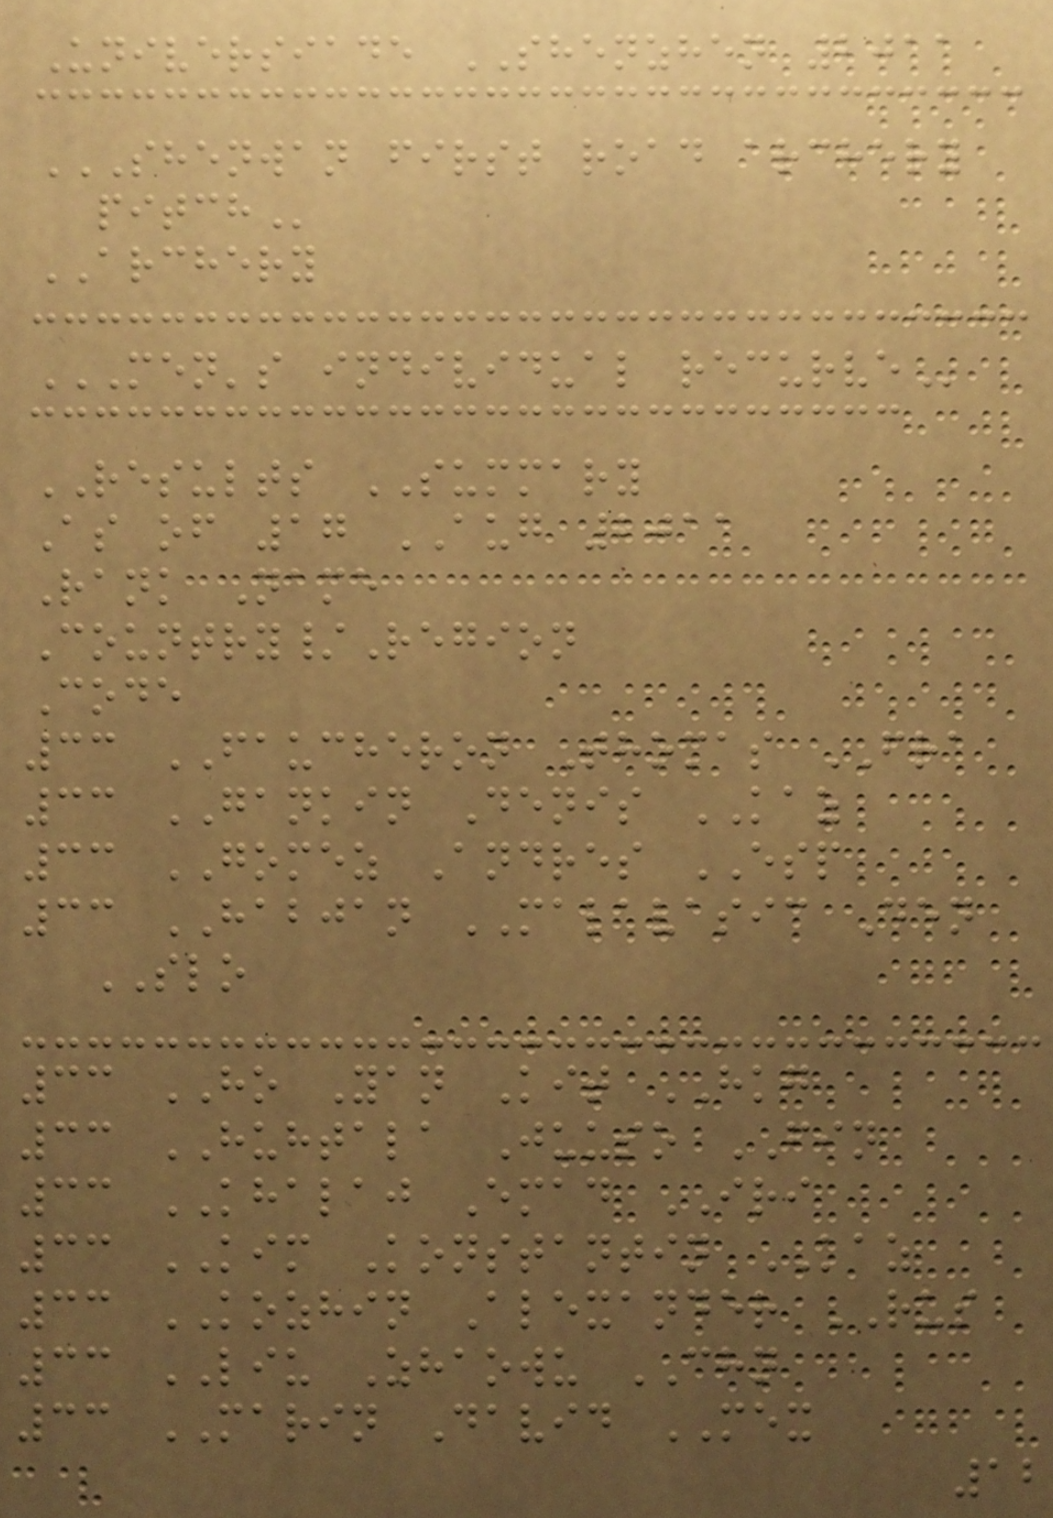Universiade SHENZHEN 2011
SHENWAN FIRST ROAD ARCHERY
PITCH
ARCHERY
MEN'S INDIVIDUAL RECURVE
RESULTS SUMMARY
As of 17 AUG 2011
Rank Name
Country/Region
Code
33 FAUCHERON Thomas FRA
33 GANKIN Denis KAZ
33 GOMEZ Andres ESP
33 HABJAN MALAVASIC Den
SLO
33 HO Yan Kit HKG
33 HUHTALA Juuso FIN
33 KHALAJ Emad IRI
33 KIM Konstantin KAZ
33 KOZHIN Alexander RUS
33 LIU Zhaowu CHN
33 MARIN David MEX
12
